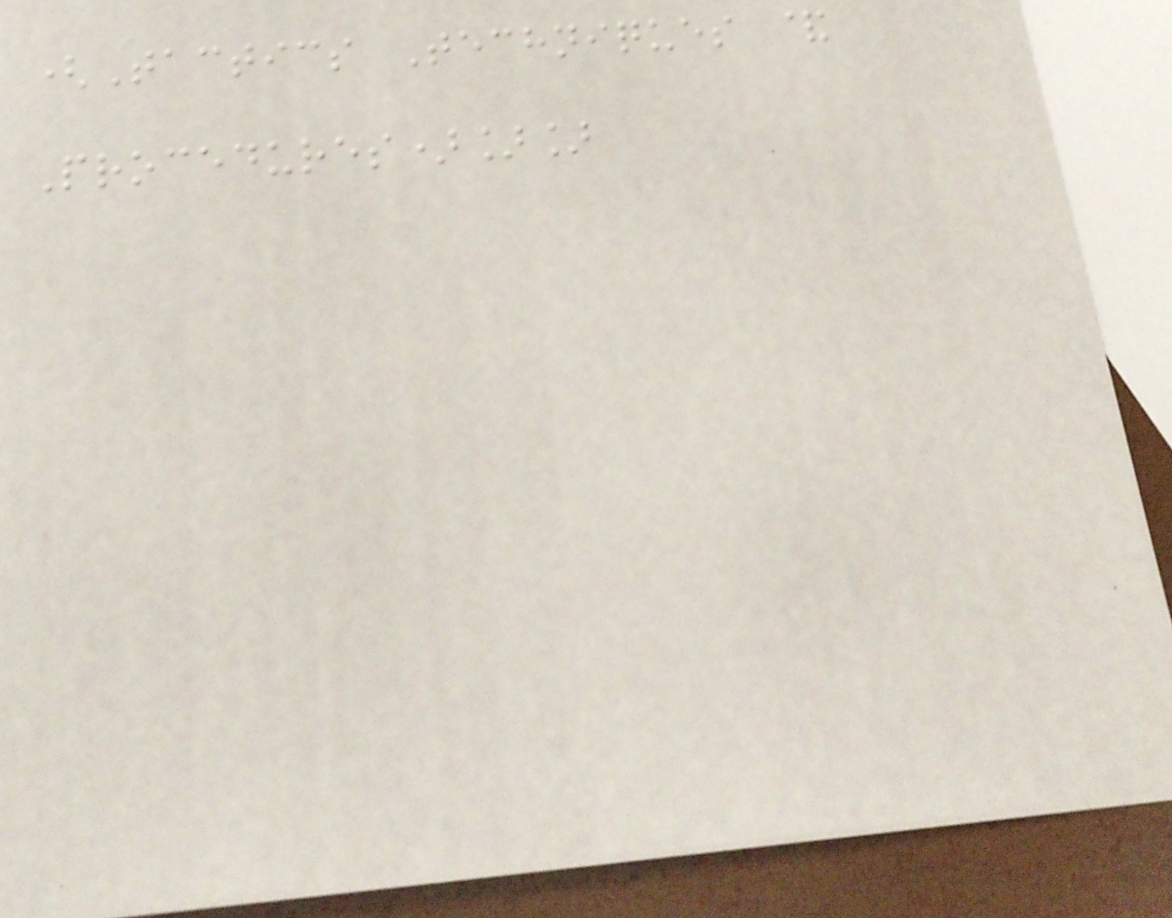(Tactics Techniques &
Procedures)]]
